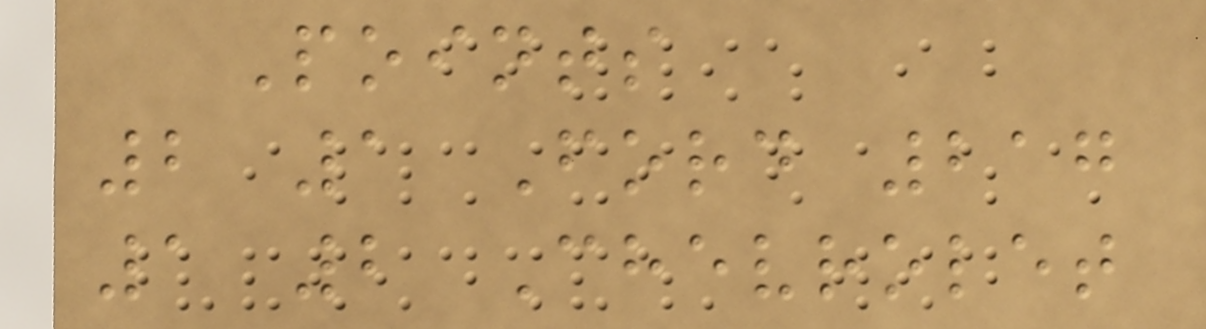Points
2 1 Ford 217
1 2 Chevrolet
